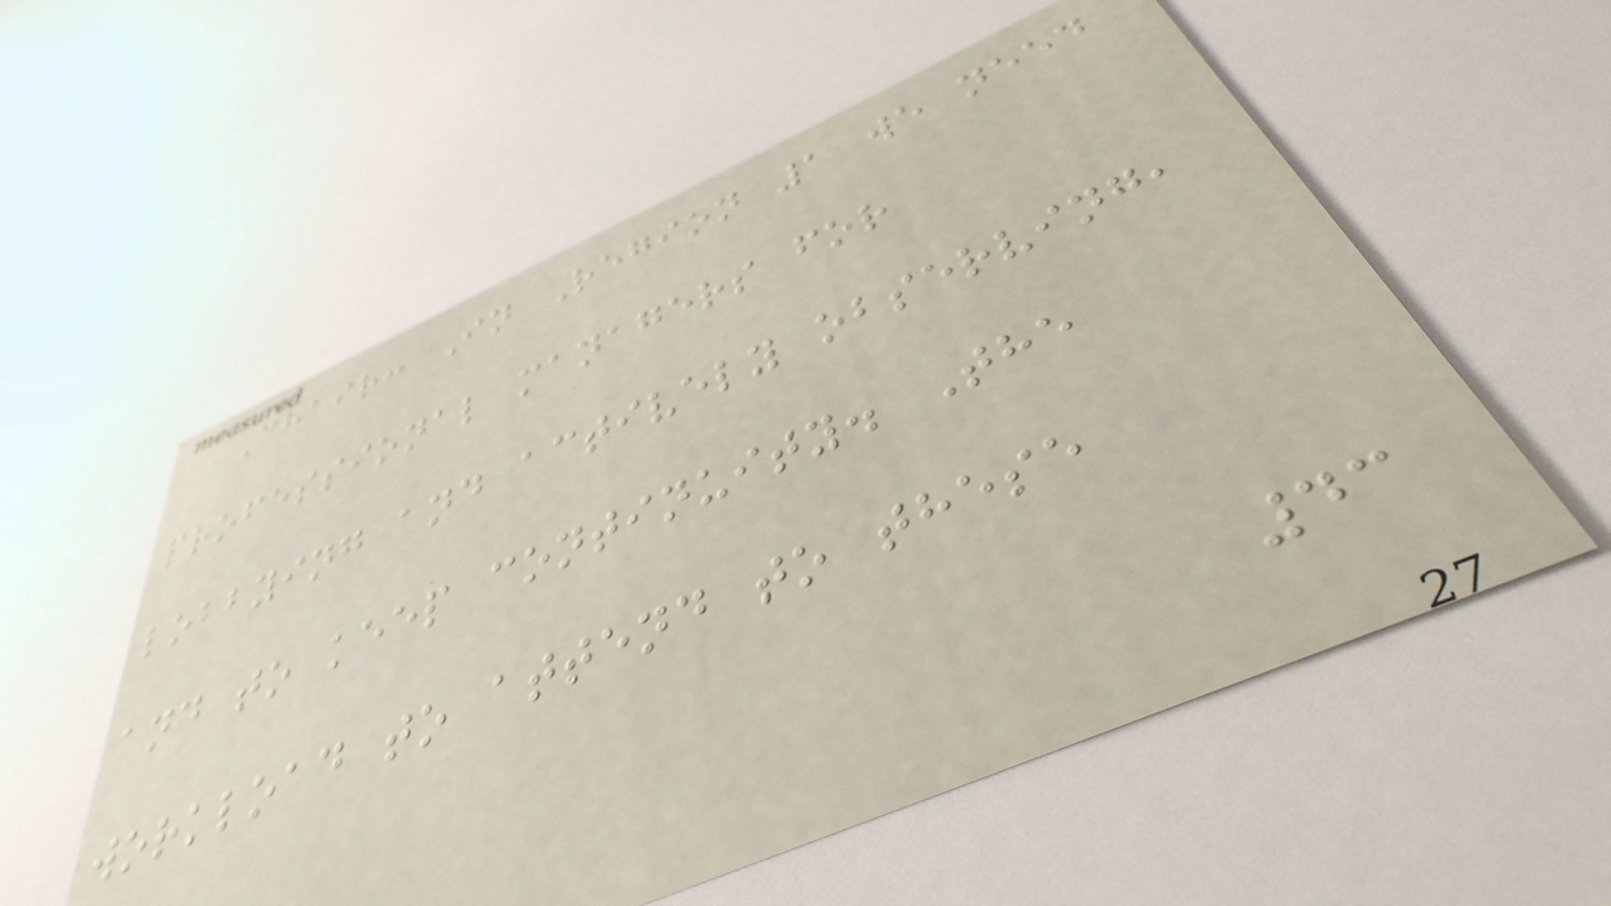Chair: In Region 1 we need
professional managers for
lobbying and actively observing,
and to keep continuity. The
workload to attend to these
43
